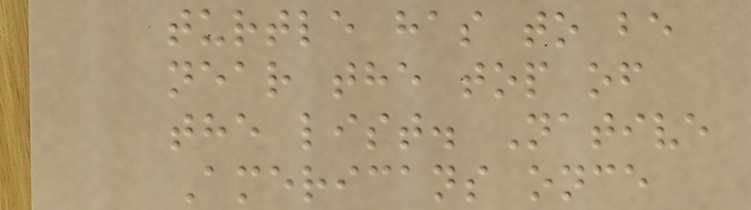turtle has to be
near the top of
the list. Native
Americans once
